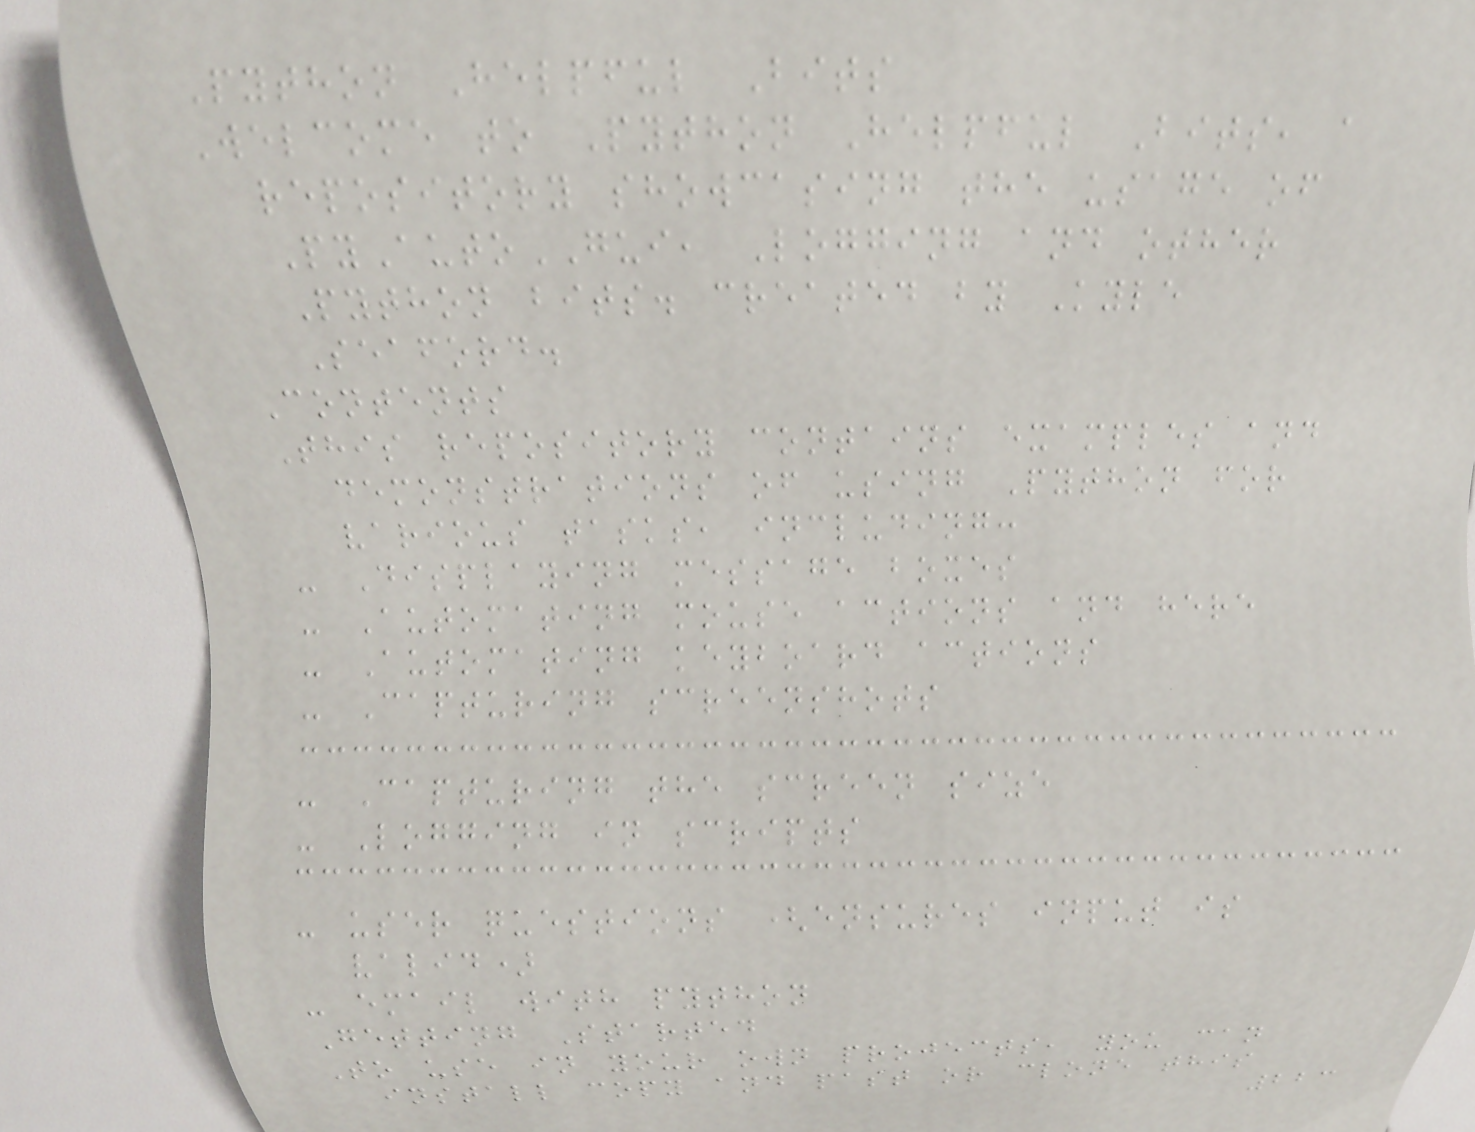Python Helpful Bits
Welcome to Python Helpful Bits, a
repository showcasing the usage of
PyAutoGUI, Logging and other
Python bits. created by Kyle
Seaford.
Contents
This repository contains examples and
demonstrations of using Python for
various tasks, including:
- Displaying message boxes
- Automating mouse actions and here
- Automating keyboard actions
- Capturing screenshots
- Capturing the screen size
- Logging in scripts
- user questions (ensures input is
valid)
- email with python
Getting Started
To use in your own projects, you can
install copy and past or clone this
223
